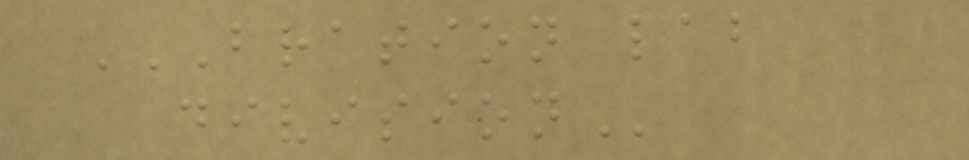BRATION LAB
DIVISION
